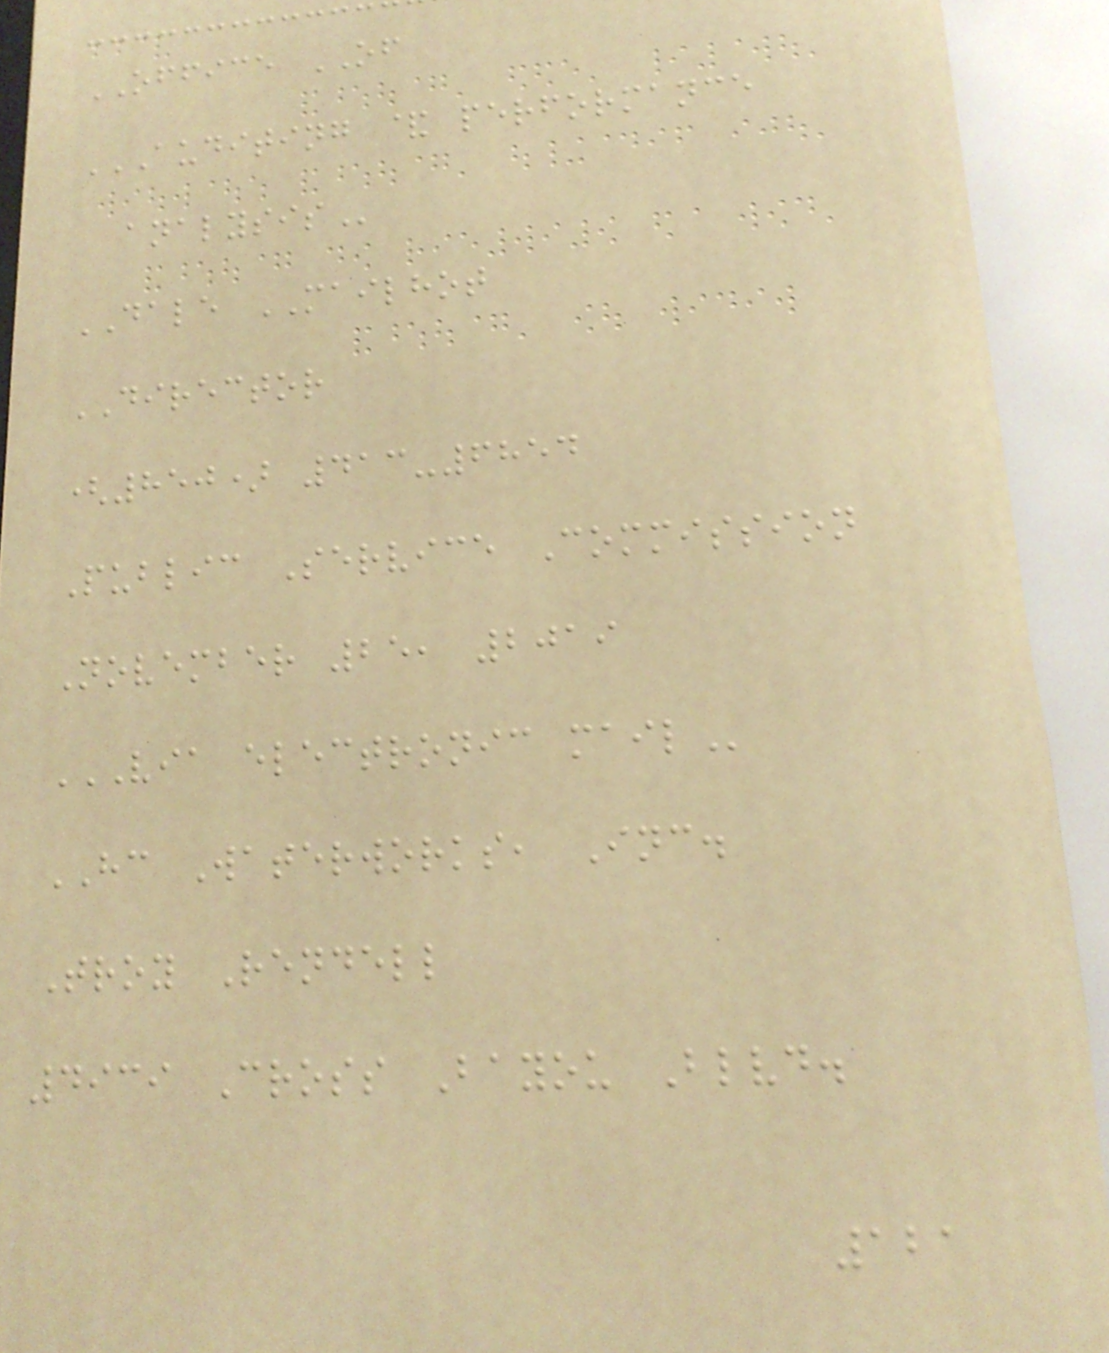OFFICE OF
AUDITING & PERFORMANCE
ANALYSIS
DALE MAILHOT
DIRECTOR
(850) 413-6854
Public Service Commission
November 25, 2019
VIA ELECTRONIC MAIL
HC Waterworks, Inc.
Troy Rendell
4939 Cross Bayou Blvd.
121
